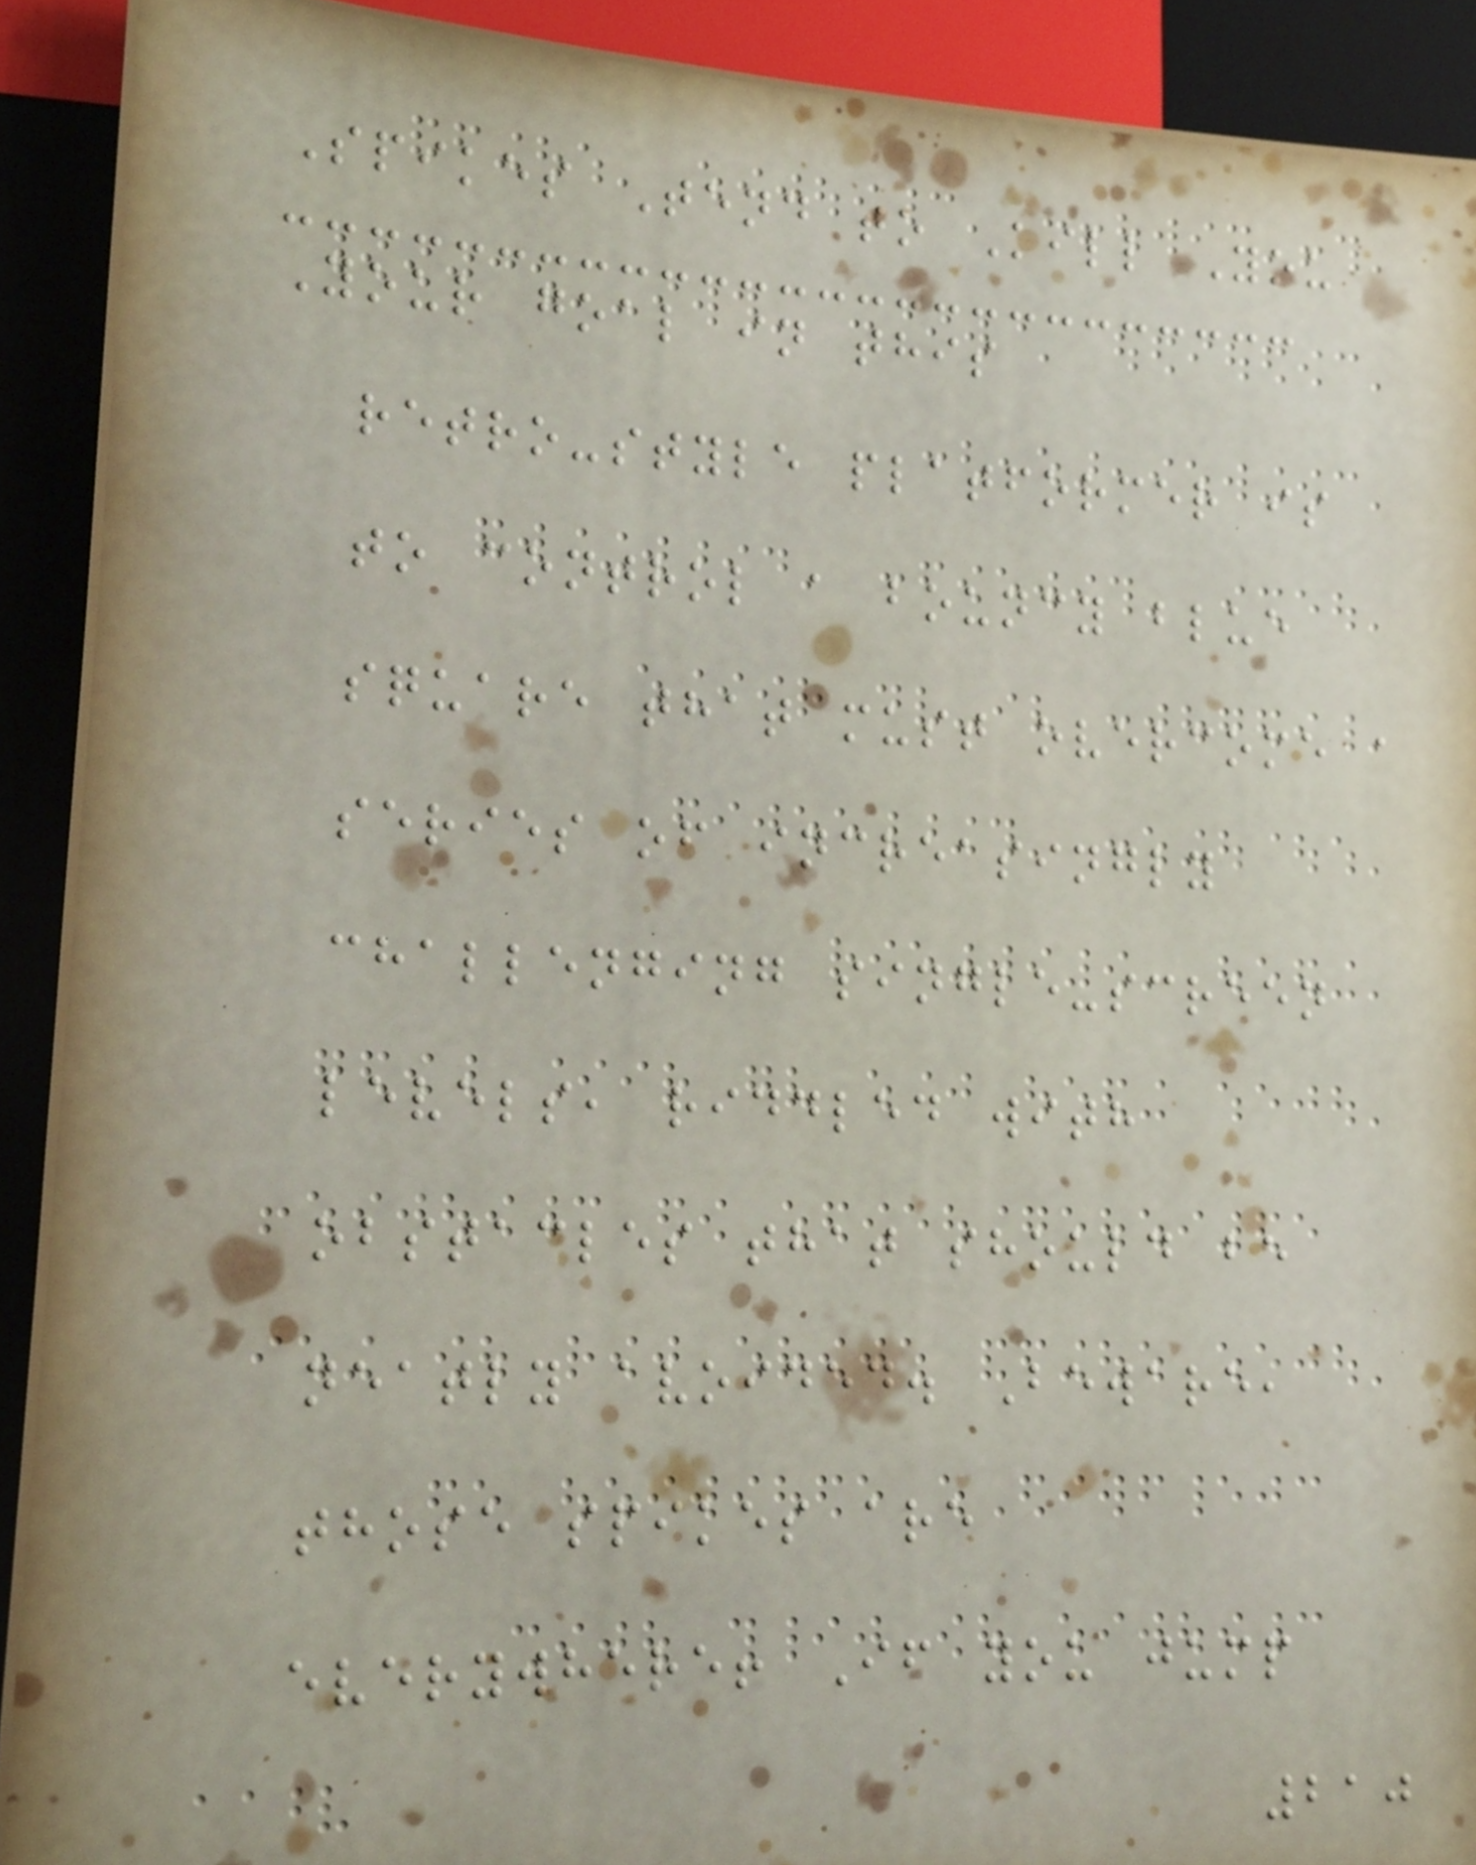Spikes Tend to Kill You
Your goal in this
retro-style platformer is
to control a bouncy blue
square that must overcome a
series of increasingly
challenging single-screen
levels, riddled with
obstacles that should be
neatly avoided. Beware,
those spikes are
everywhere! If you jump
210
